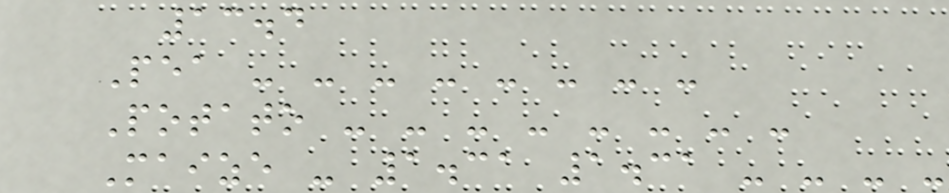13.4
Pea - - - - - - - -
Potato - - - - - - - -
Maize - 1.31 1.31 - - - -
